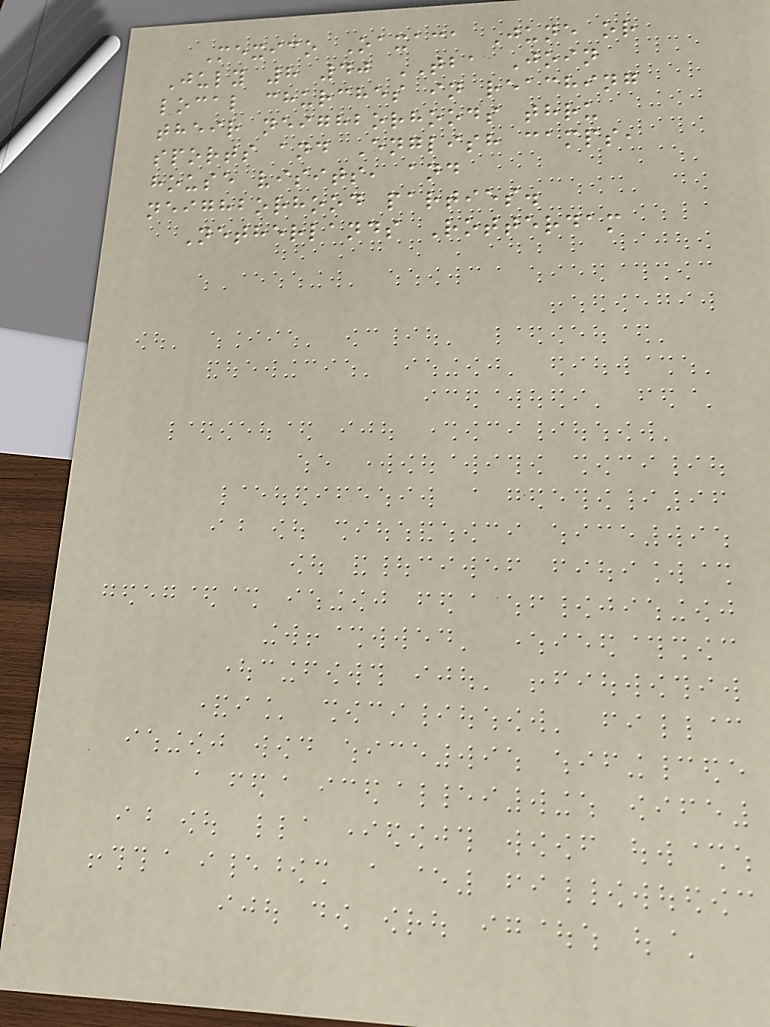Mexico Oaxaca June or
July 8 40 TBA Join
local churches in reaching
their neighborhoods thru
sports and English camps,
house visits, and
neighborhood parties.
Netherlands Rotterdam
